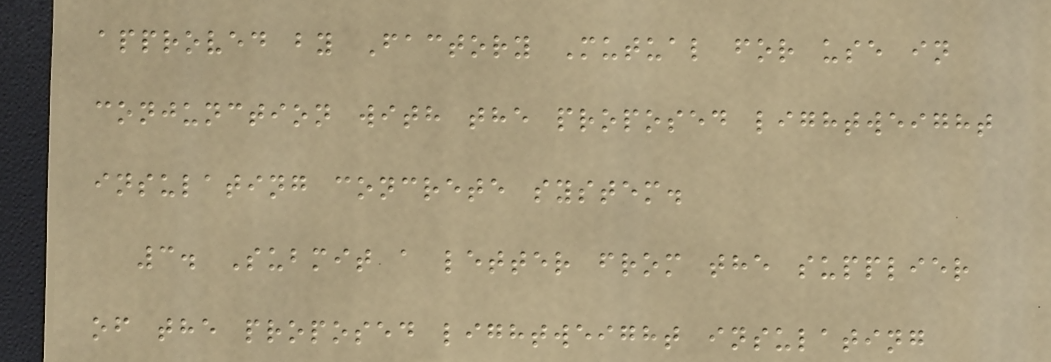approved by Factory Mutual for use in
conjunction with the proposed lightweight
insulating concrete system.
3. Submit a letter from the supplier
of the proposed lightweight insulating
